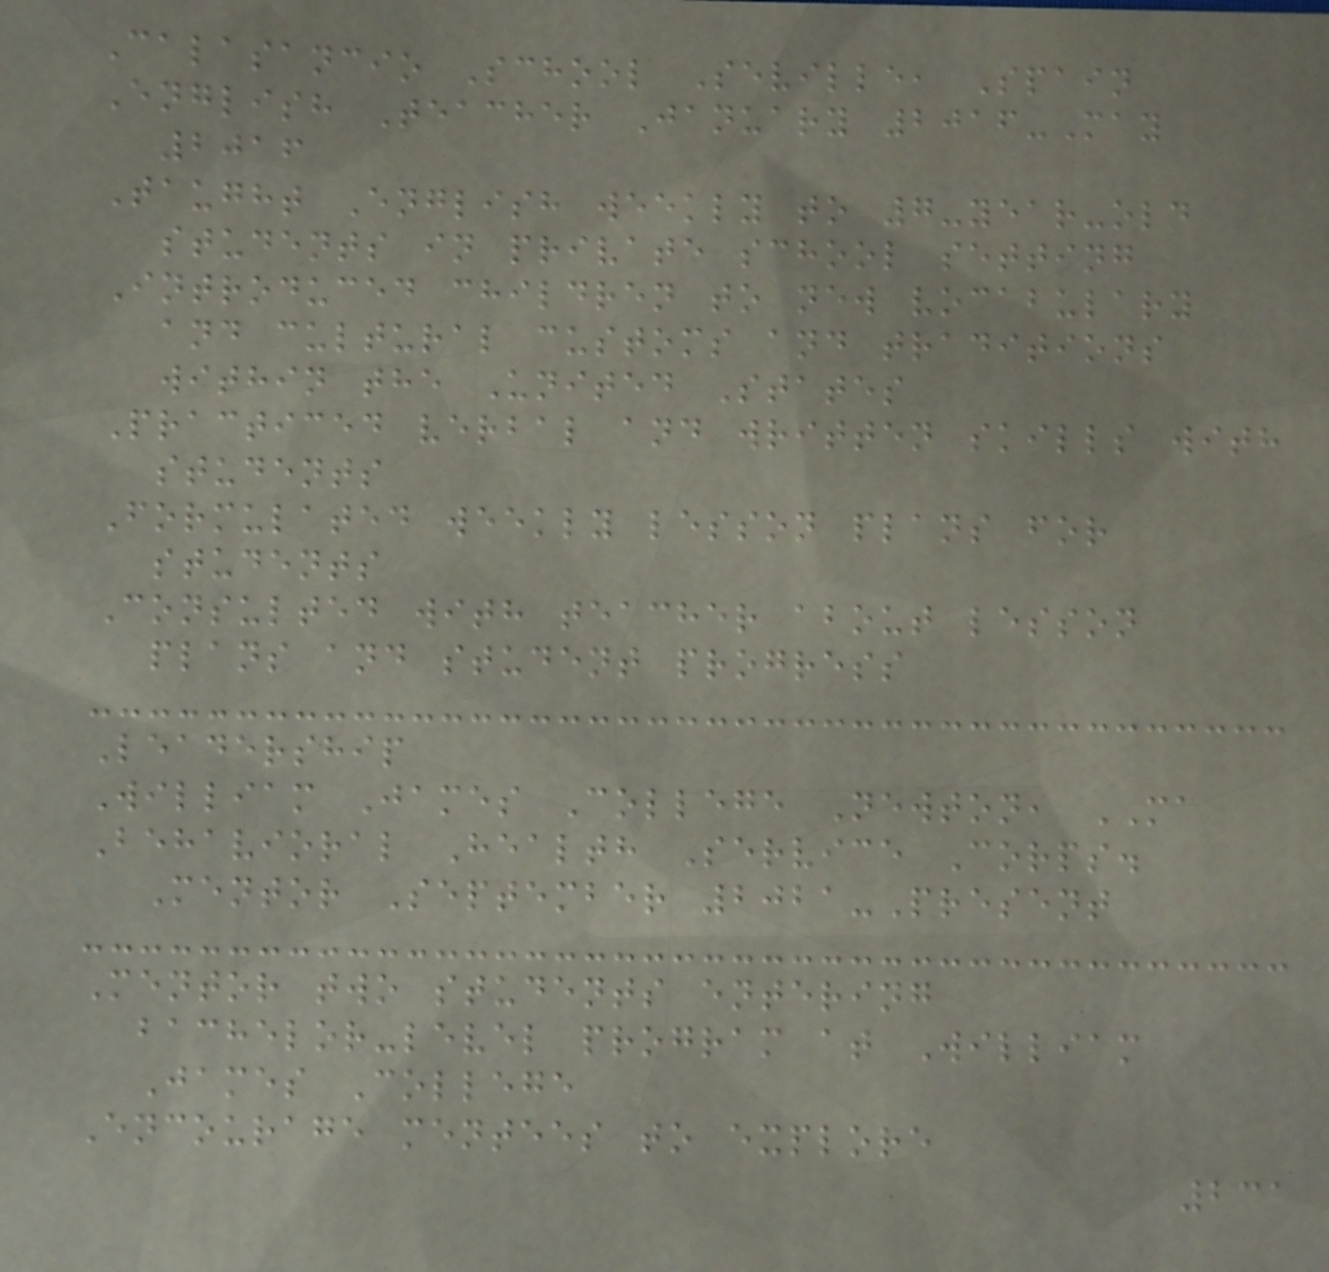Calasancio School Seville, Spain
English Teacher January 2016-May
2016
Taught English weekly to 7-year-old
students in private school setting
Introduced children to new vocabulary
and cultural customs and traditions
within the United States
Practiced verbal and written skills with
students
Formulated weekly lesson plans for
students
Consulted with teacher about lesson
plans and student progress
Leadership
William James College Newton, MA
Behavioral Health Service Corps.
Mentor September 2021-Present
Mentor two students entering
bachelor-level program at William
James College
Encourage mentees to explore
231
